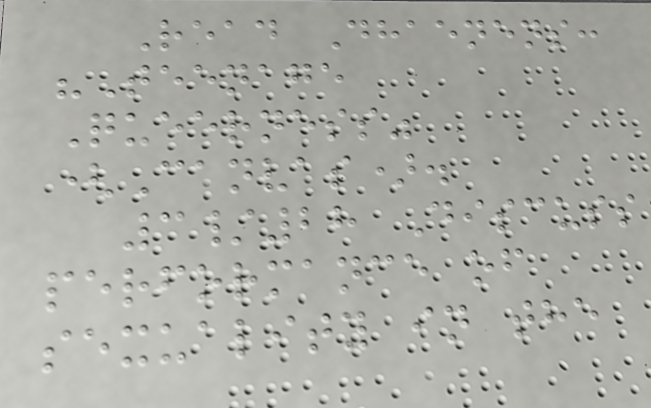Read Dhaenens:
"Teenage
Queerness"
(Canvas).
3/28 Discuss
performance of
sexuality in the
